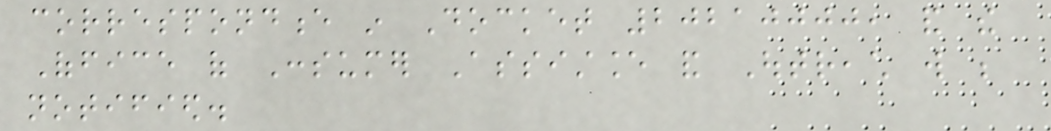correspondence in Docket 20210000, and the
Office of Consumer Assistance and Outreach will be
notified.
